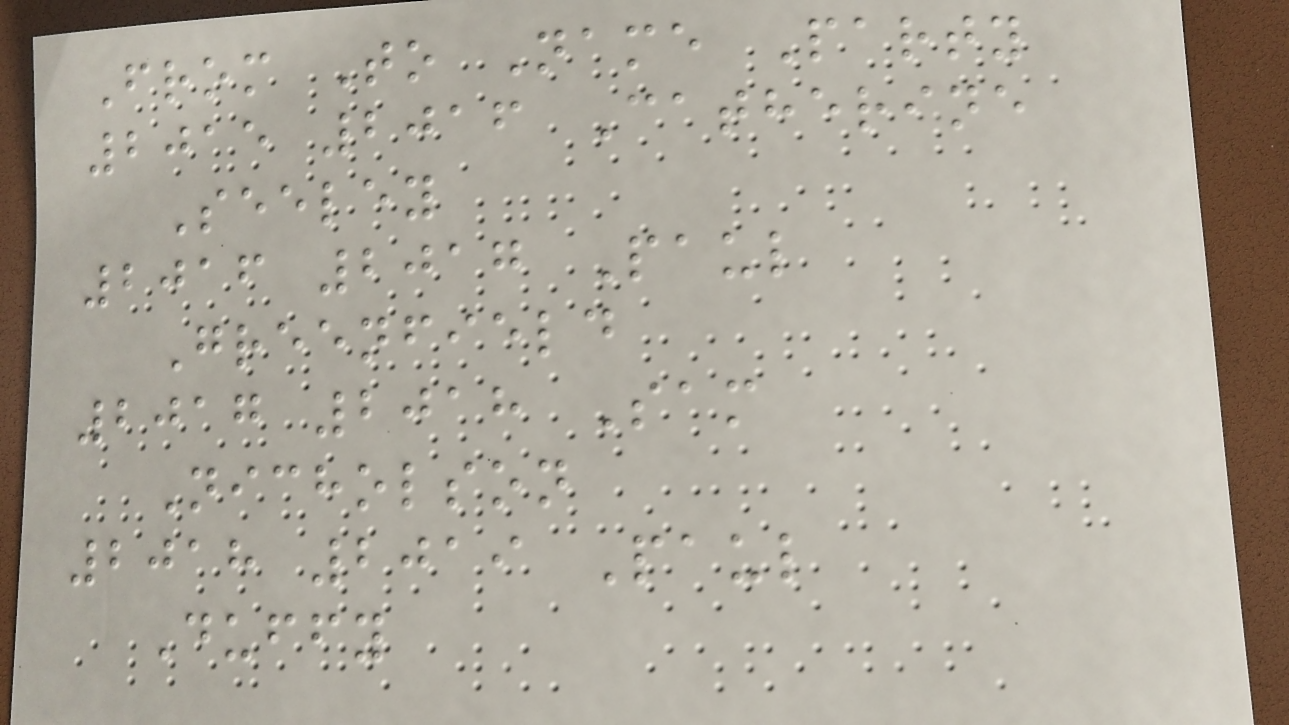From To Name Party
2015 2016 Catherine
Seeley
2016 2017 Paul
Greenfield
2017 2018 Sam
Nicholson
2018 2019 Paul
Duffy
